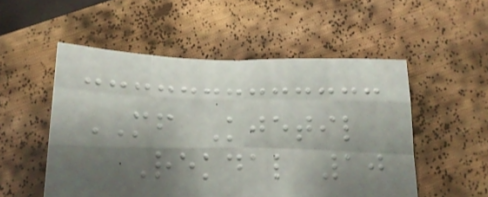MF Kjetil
Rekdal 10
